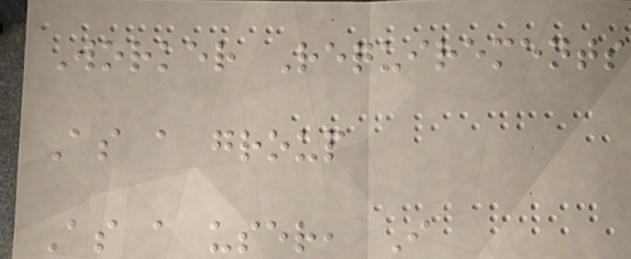Worker Requirements
As a group
As a user, I
